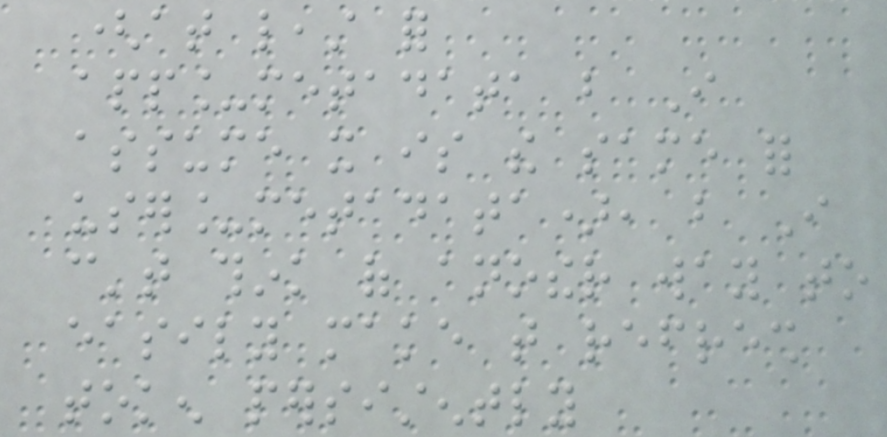(at least for
app_metadata but I
assume it is the same for
user_metadata), but I
can't think of another way to
easily make that refresh
token persistently
